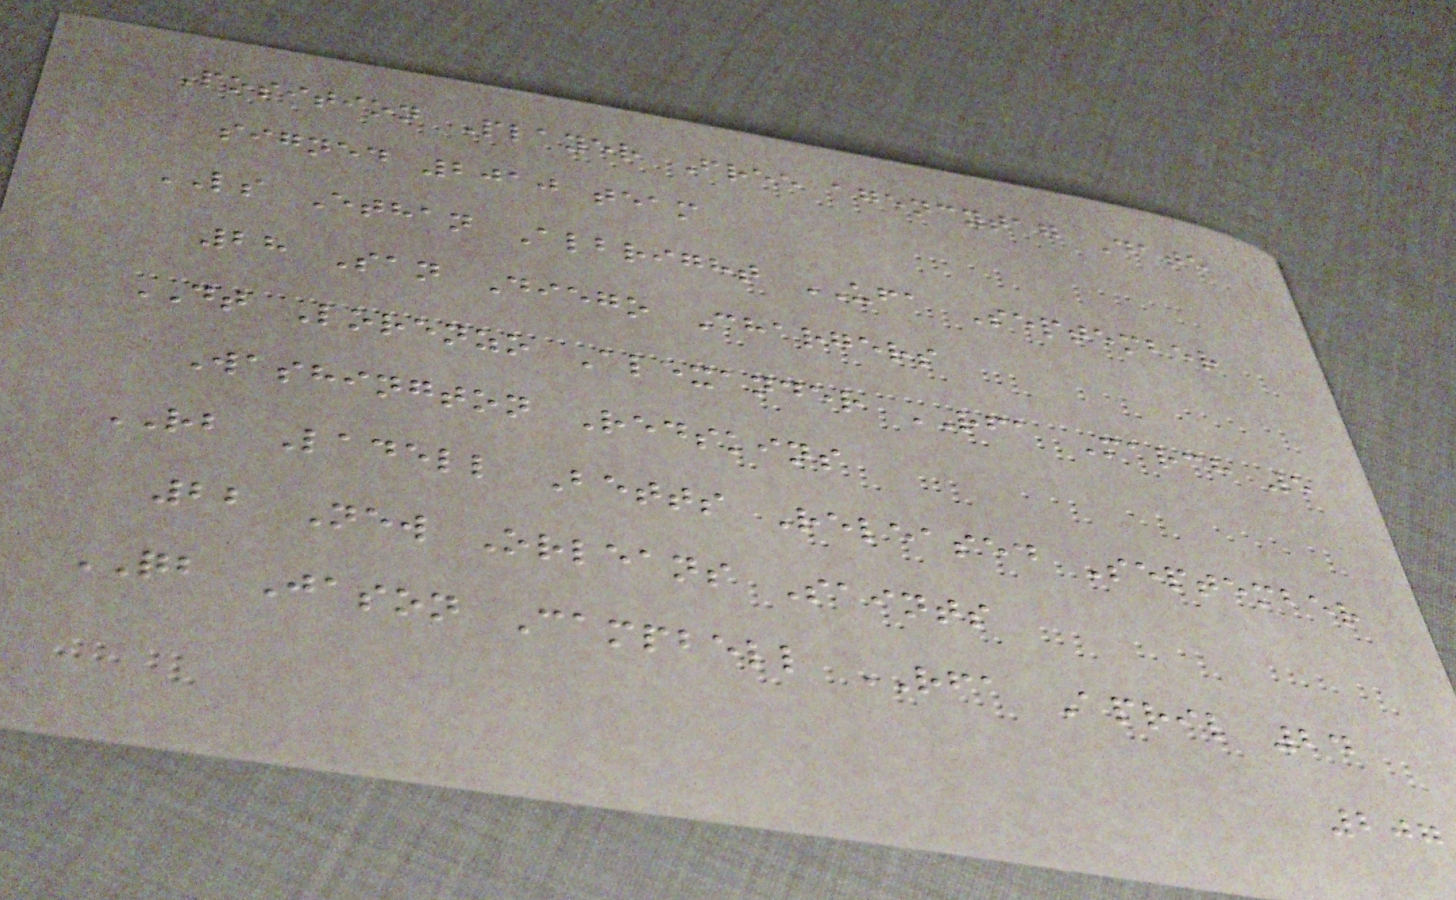Position Player Free agencytag Date
signed 2010 team
LS Ethan Albright UFA September
28 San Diego Chargers
DT Lorenzo Alexander RFA March 5
Washington Redskins
RB Ladell Betts Released September
22 New Orleans Saints
QB Jason Campbell RFA April 24
207
